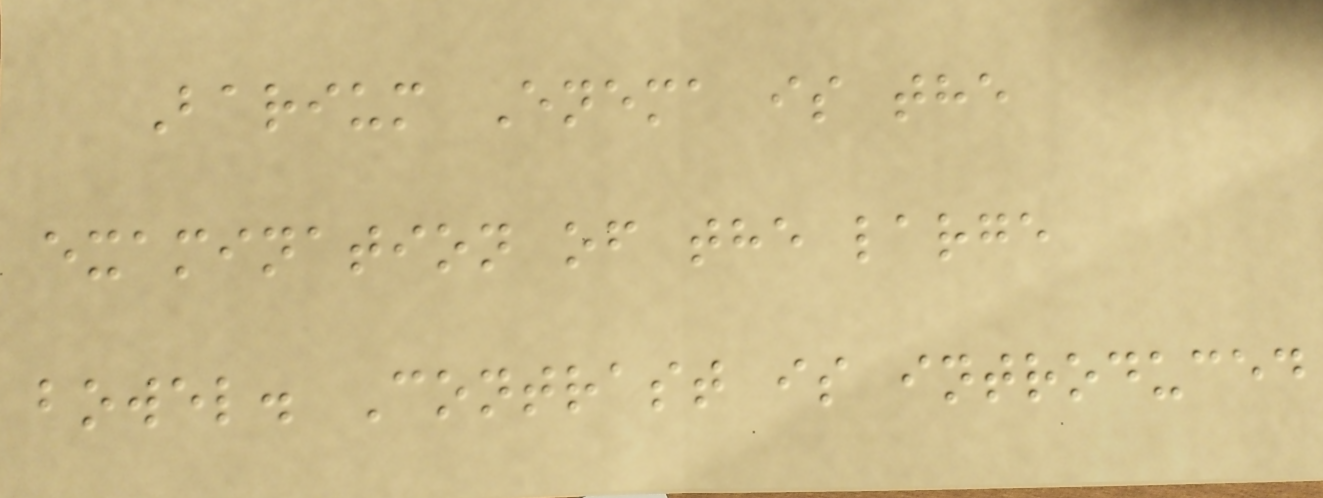Barium Enema is the
examination of the large
bowel. Contrast is introduced
